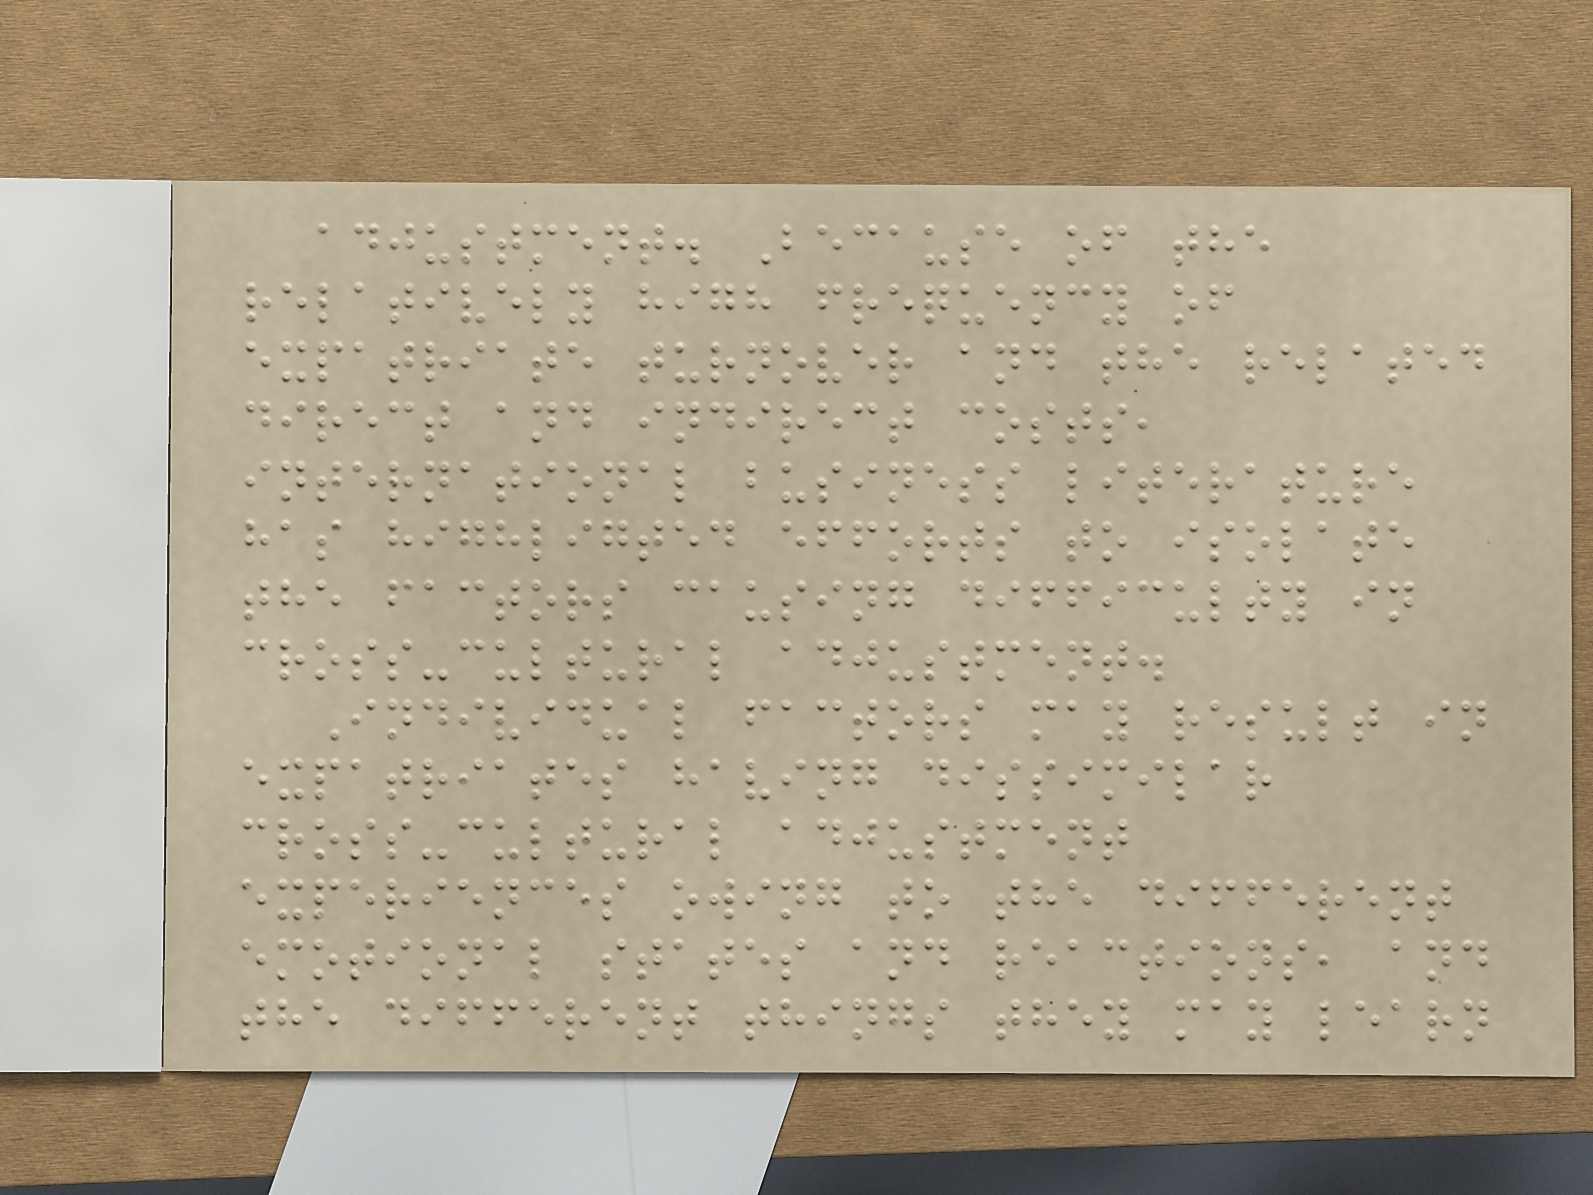adjustment. Because of the
relatively high frequency of
expatriate turnover and the related
direct and indirect costs,
international business literature
has highligted efforts to isolate
the factors causing difficulty in
cross-cultural adjustment.
Individual factors may result in
expatriates having dissimilar
cross-cultural adjustment
experiences owing to the different
emotional states and reactions, and
the different things they may learn
